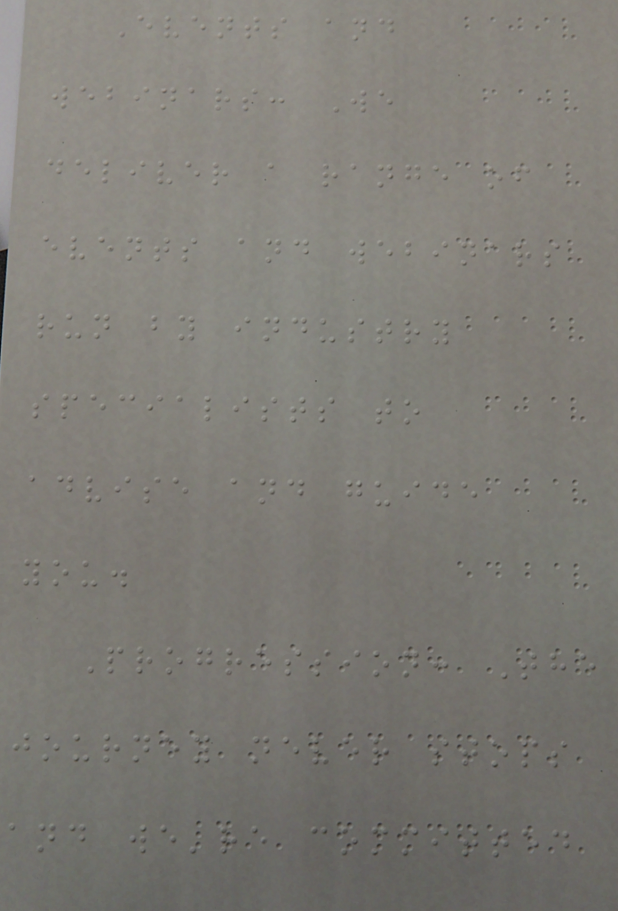Events and
webinars: We
deliver a range of
events and webinars
run by industry
specialists to
advise and guide
you.
Progression: The
journey never stops
and we're committed
